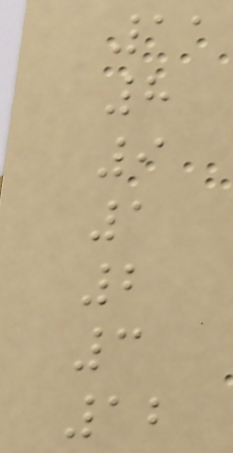11
8
9
1
2
3
12
